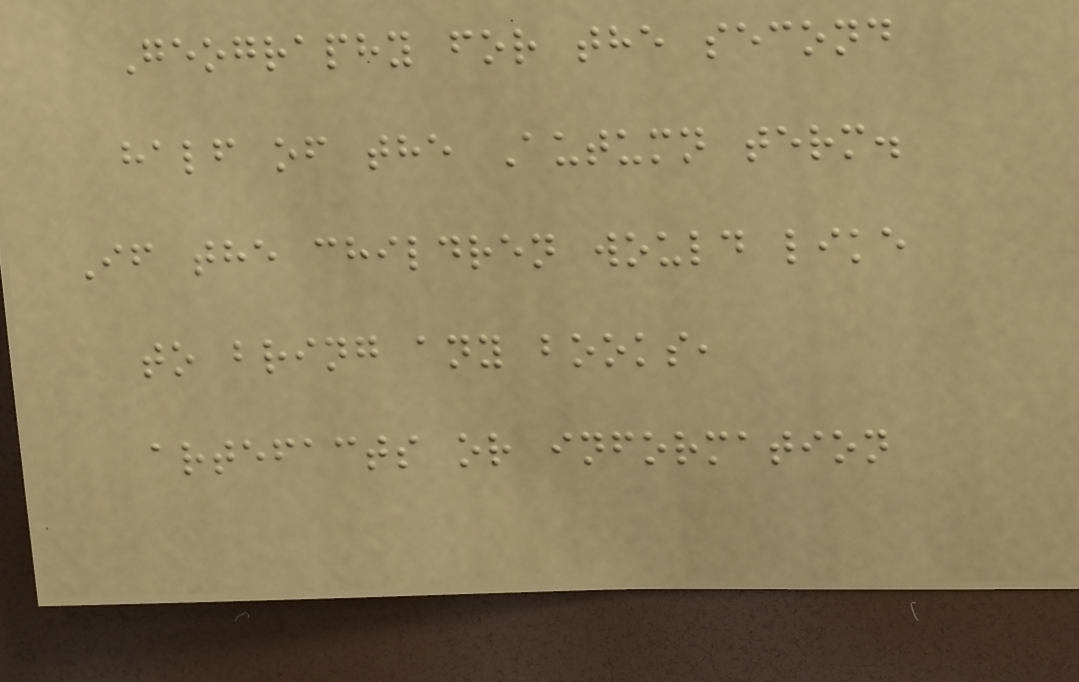Geography for the second
half of the Autumn term.
If the children would like
to bring any books,
artefacts or information
